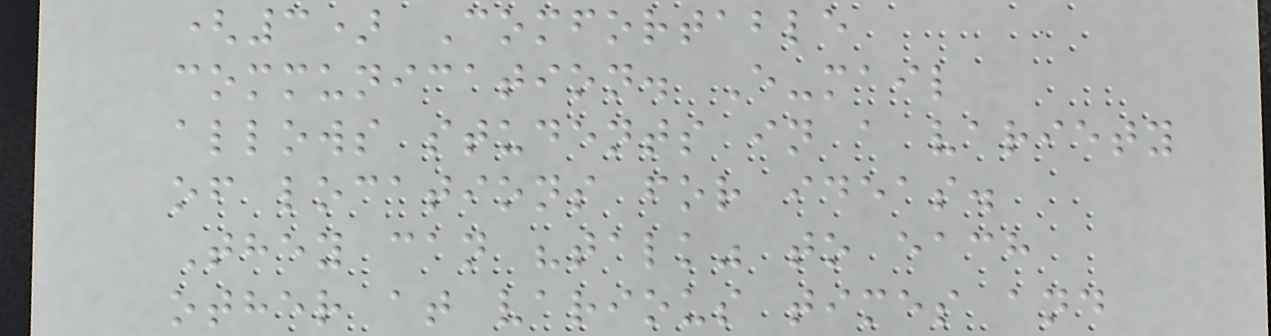(3) Comfortable
communication. E-mail
allows students in a variety
of locations for ideas.
They can "talk" to each
other at various times and
